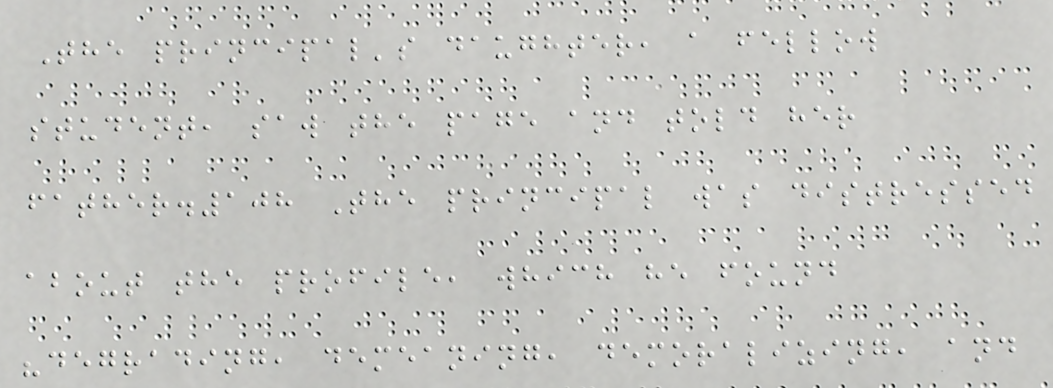The principal's daughter, a fellow
student, saw the page and told her
father.108 The principal was distressed
about the profile, which he found
"degrading, demeaning, demoralizing, and
